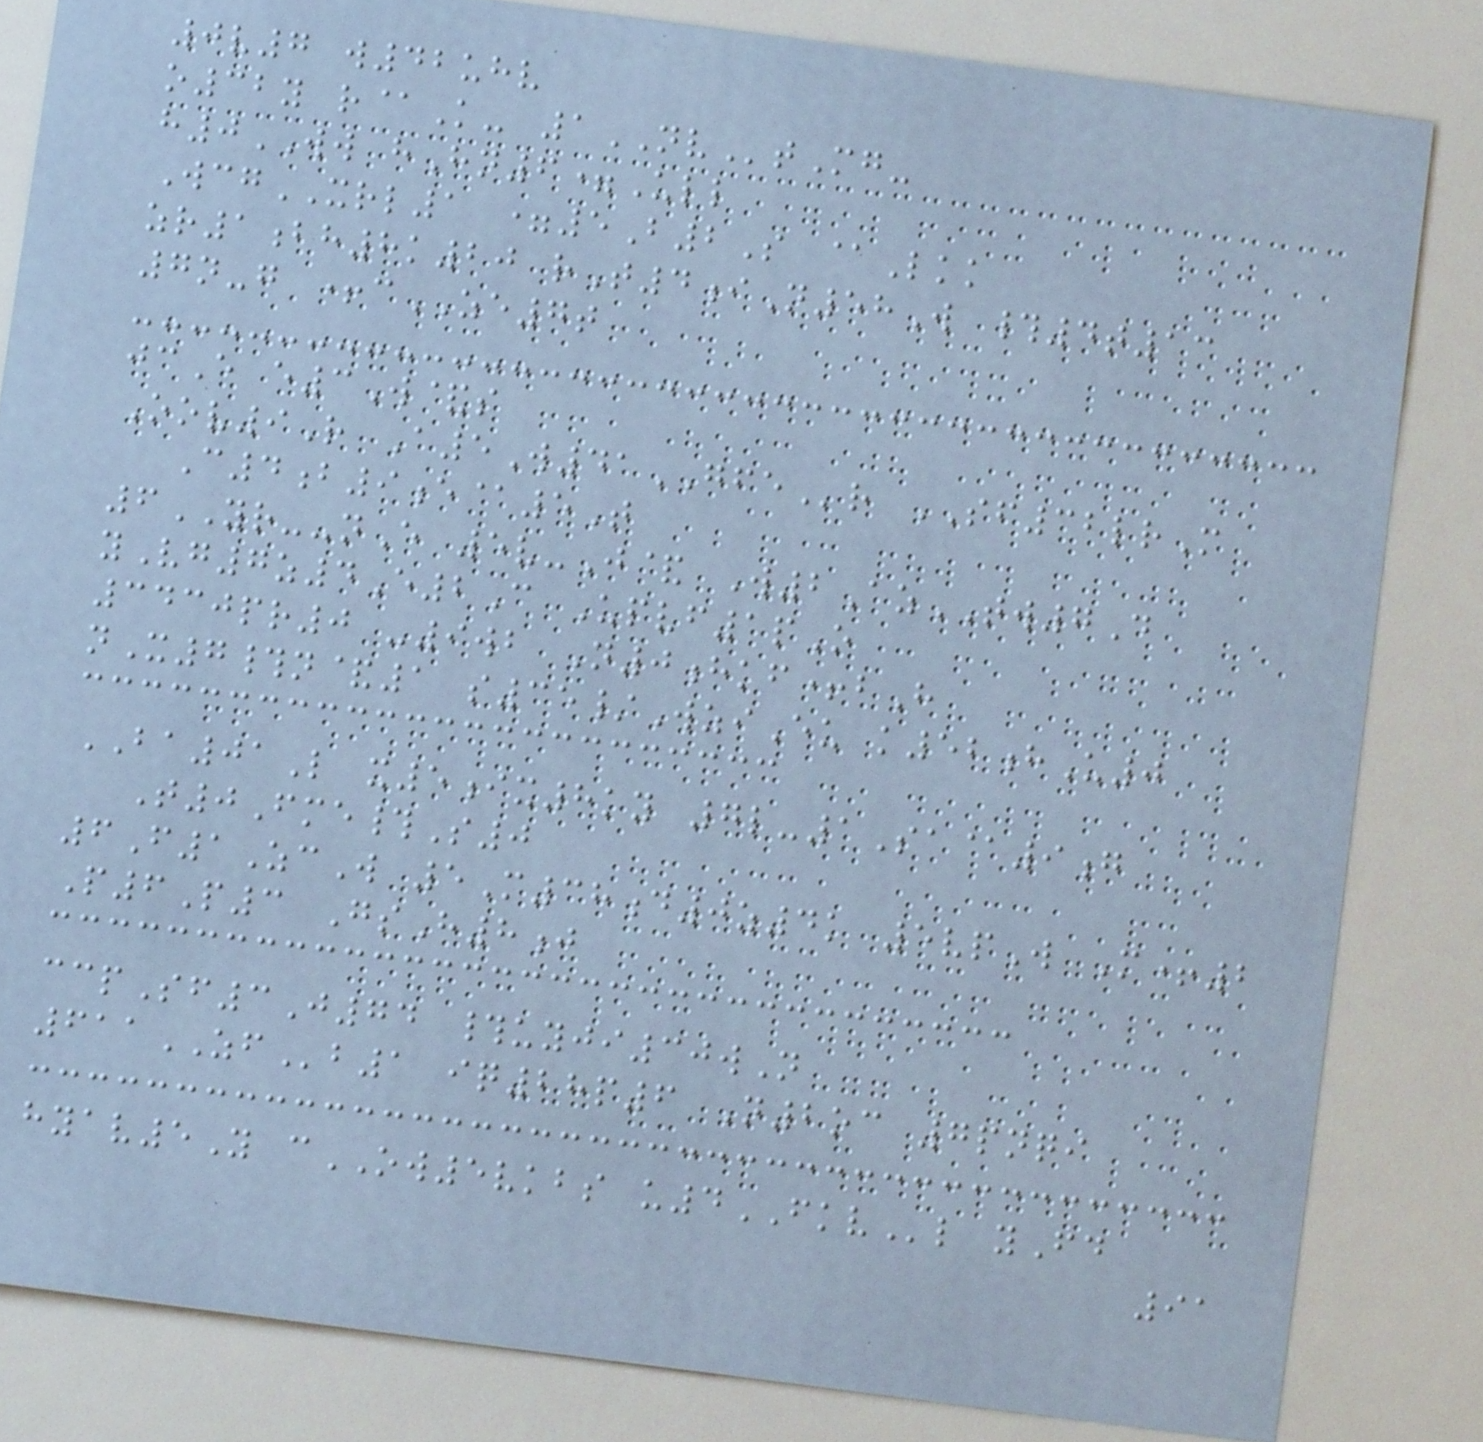0v7 w42uhv
o32y r@K- 1NVtMg-
h0WW hHn6=Ull
WcgXRL1 =5B2S @Lkk
zr1bh8k20 rT4iN58W #4t13
7n-g +cZE7t
jcE e3W&s
Oov9R A5W41GFEr SF32lrM
C4b9e@5T
6YR--nE 5v-J& W2AzTW7D
yVg7z4E2C Upvf1pO
3430pr0 -9wb N0hkf+bH
nX7#n&1 s35/WziEu k52hU0
BA01L x5ix8ky 7l-1Sa@9g
T0Fme#S0
6F1ZcW 5M38d0z4k 5vpW M+2
P6P3 GsH8j
ccpSf3J74 #uyji30wN
611ZFb1 iq28p6 N2oc 7pnqi
hyav5Y cOW5vkbs u4FKVl yFd
91
